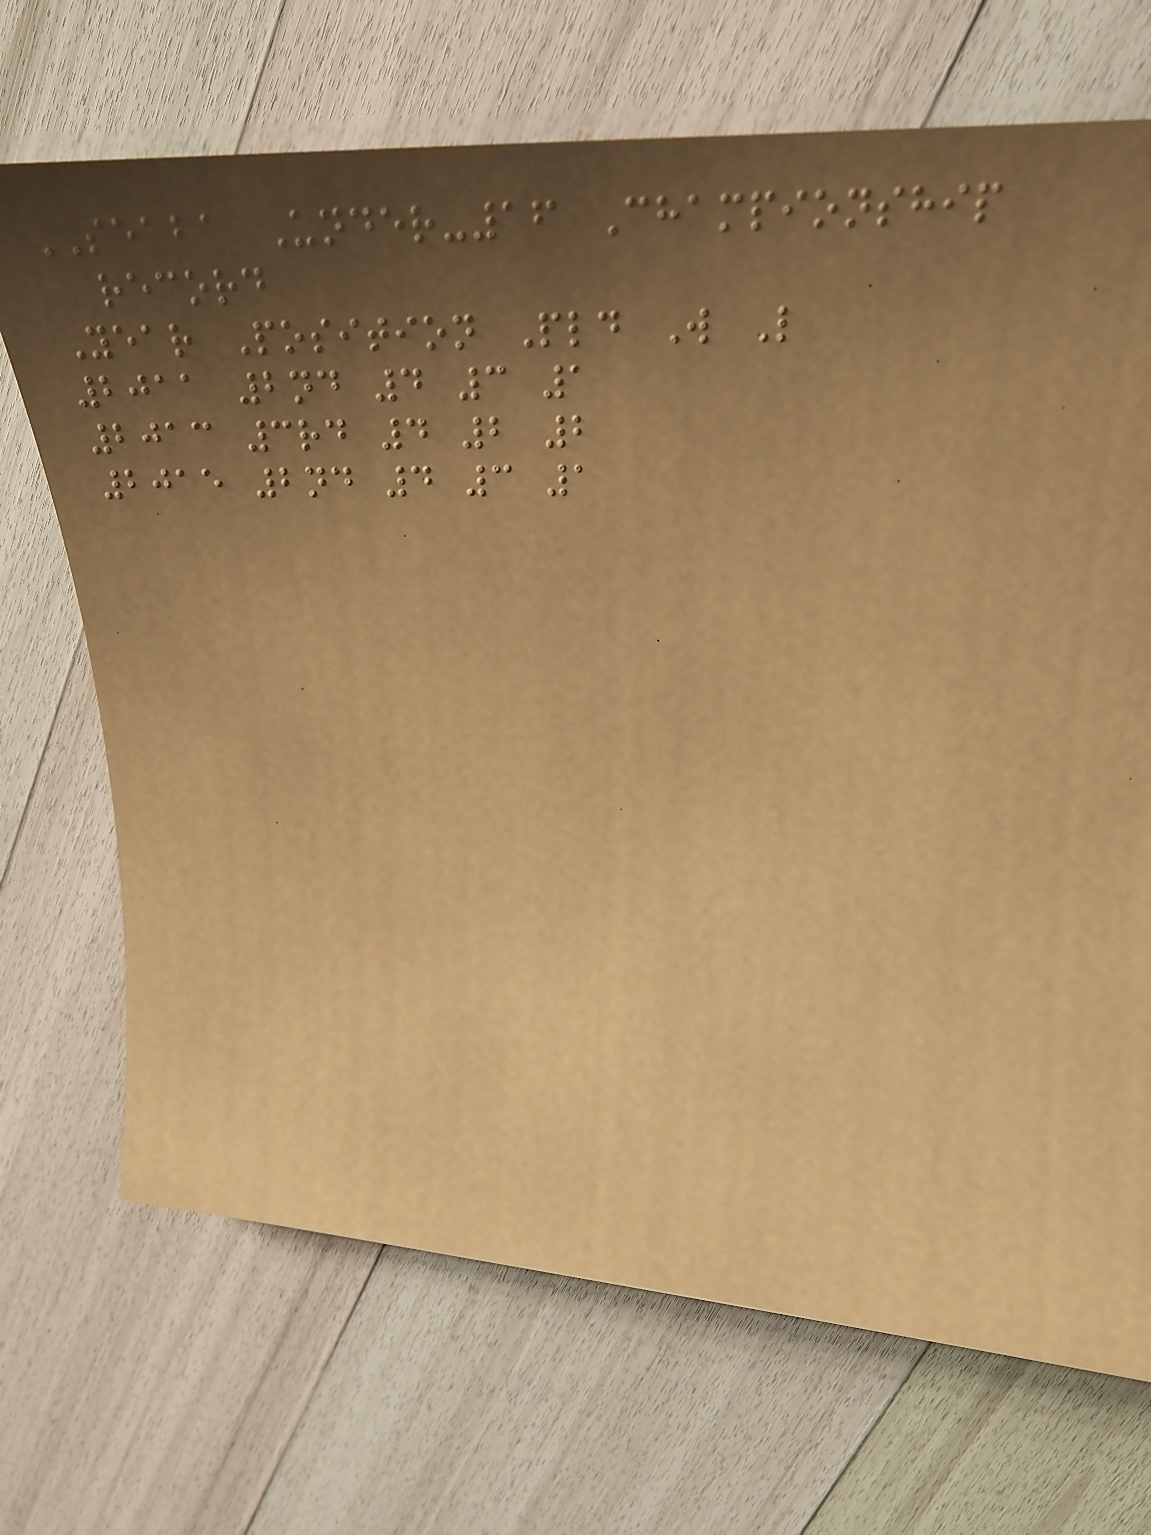SEABA Under-16 Championship
record
Year Position Pld W L
2011 2nd 4 3 1
2013 3rd 4 2 2
2015 2nd 4 3 1
